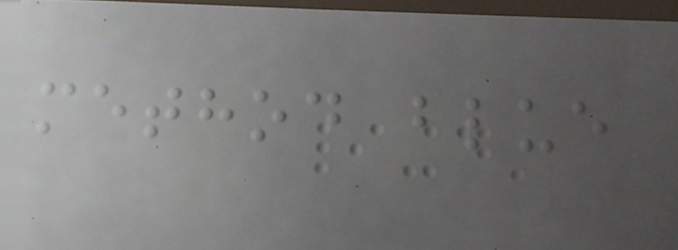method blue
